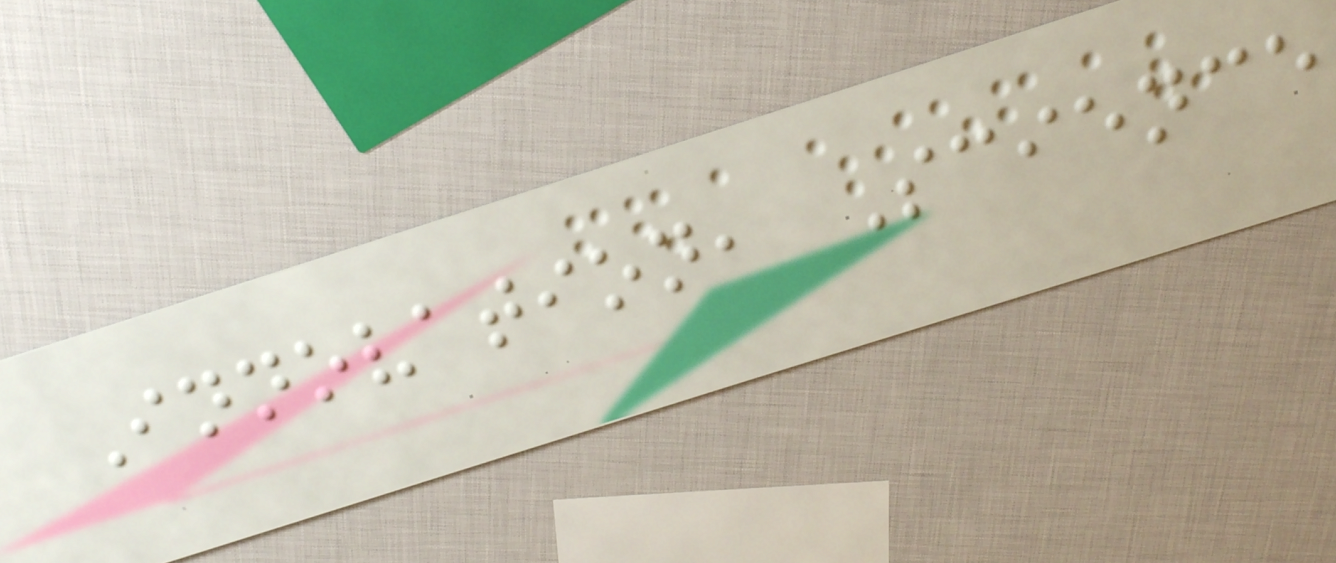Innovation, Science
